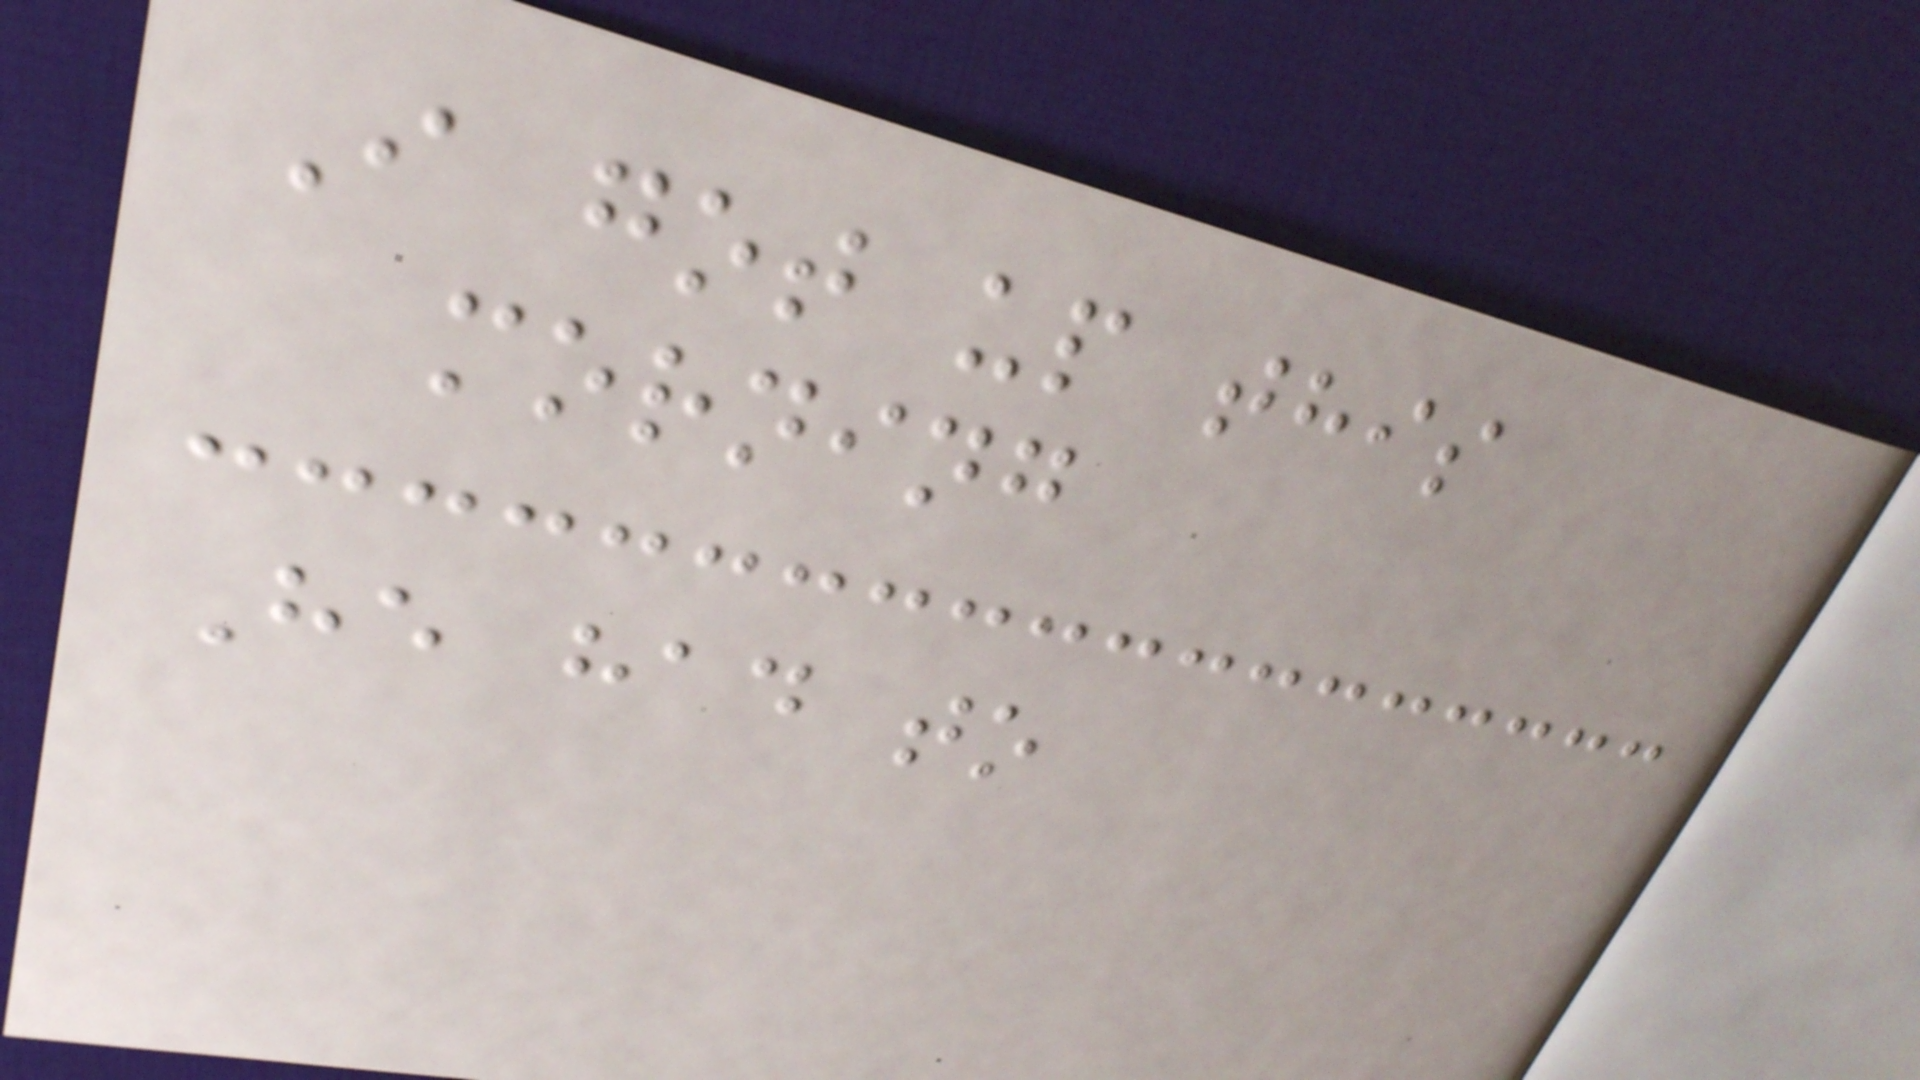I got up this
morning
He had to
